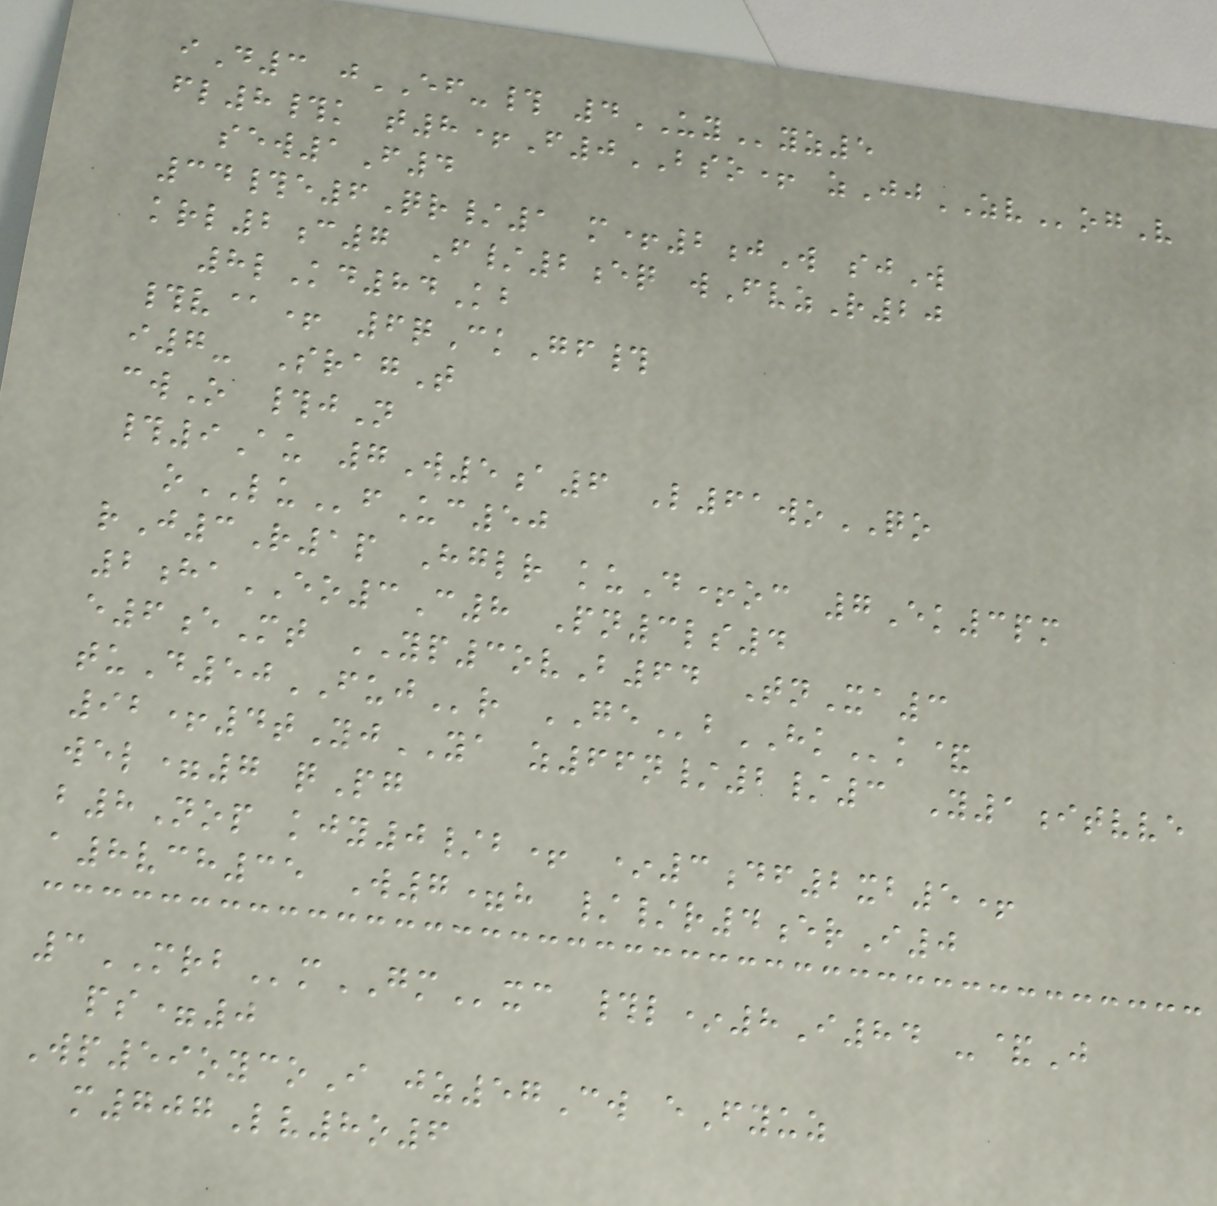iD3 jEF-# 4UYyz5
fl8#k t8+F0BSO+ zJjZVogV
sew1F4
34#e6Qr/1 m+2jW sjW
krl2c7 F/2eq wFvzR20
8lKd84Kb
#v@+ 6qCkGf#
i7- SragT
cwO #jN
#9Au 7W5a6 L61woQO
oLUfUc50
rJ3R1p Hglr kuD+oc 7Ek3pm
2haEO3C8 Pn3ls4
e6eMt YP3ovB64 TnXa3
tuD50FUJr GEbHKk&
92+4tYjYA z66n/2/3 Y1itvve
wel=7 qPg
b8Nop kjy0/b+ *3df2xb5+
a8vch35 W7=h //r4erI0
3MRBmGMxc #l*8I84 -&J
ps=0
Wp59oycoI jz57Cw eFyuz
m707Lv8o6
